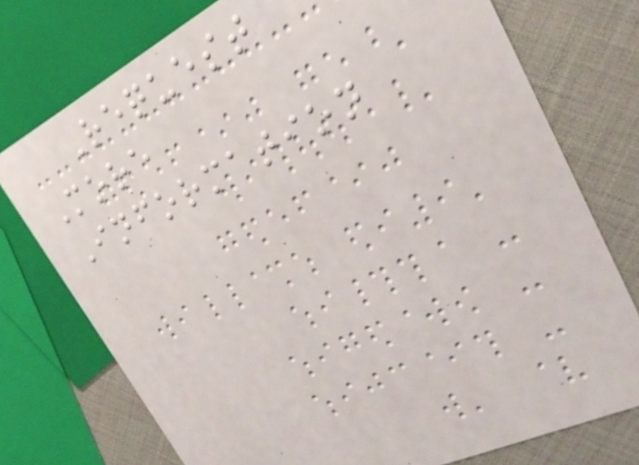Request
More
Information
